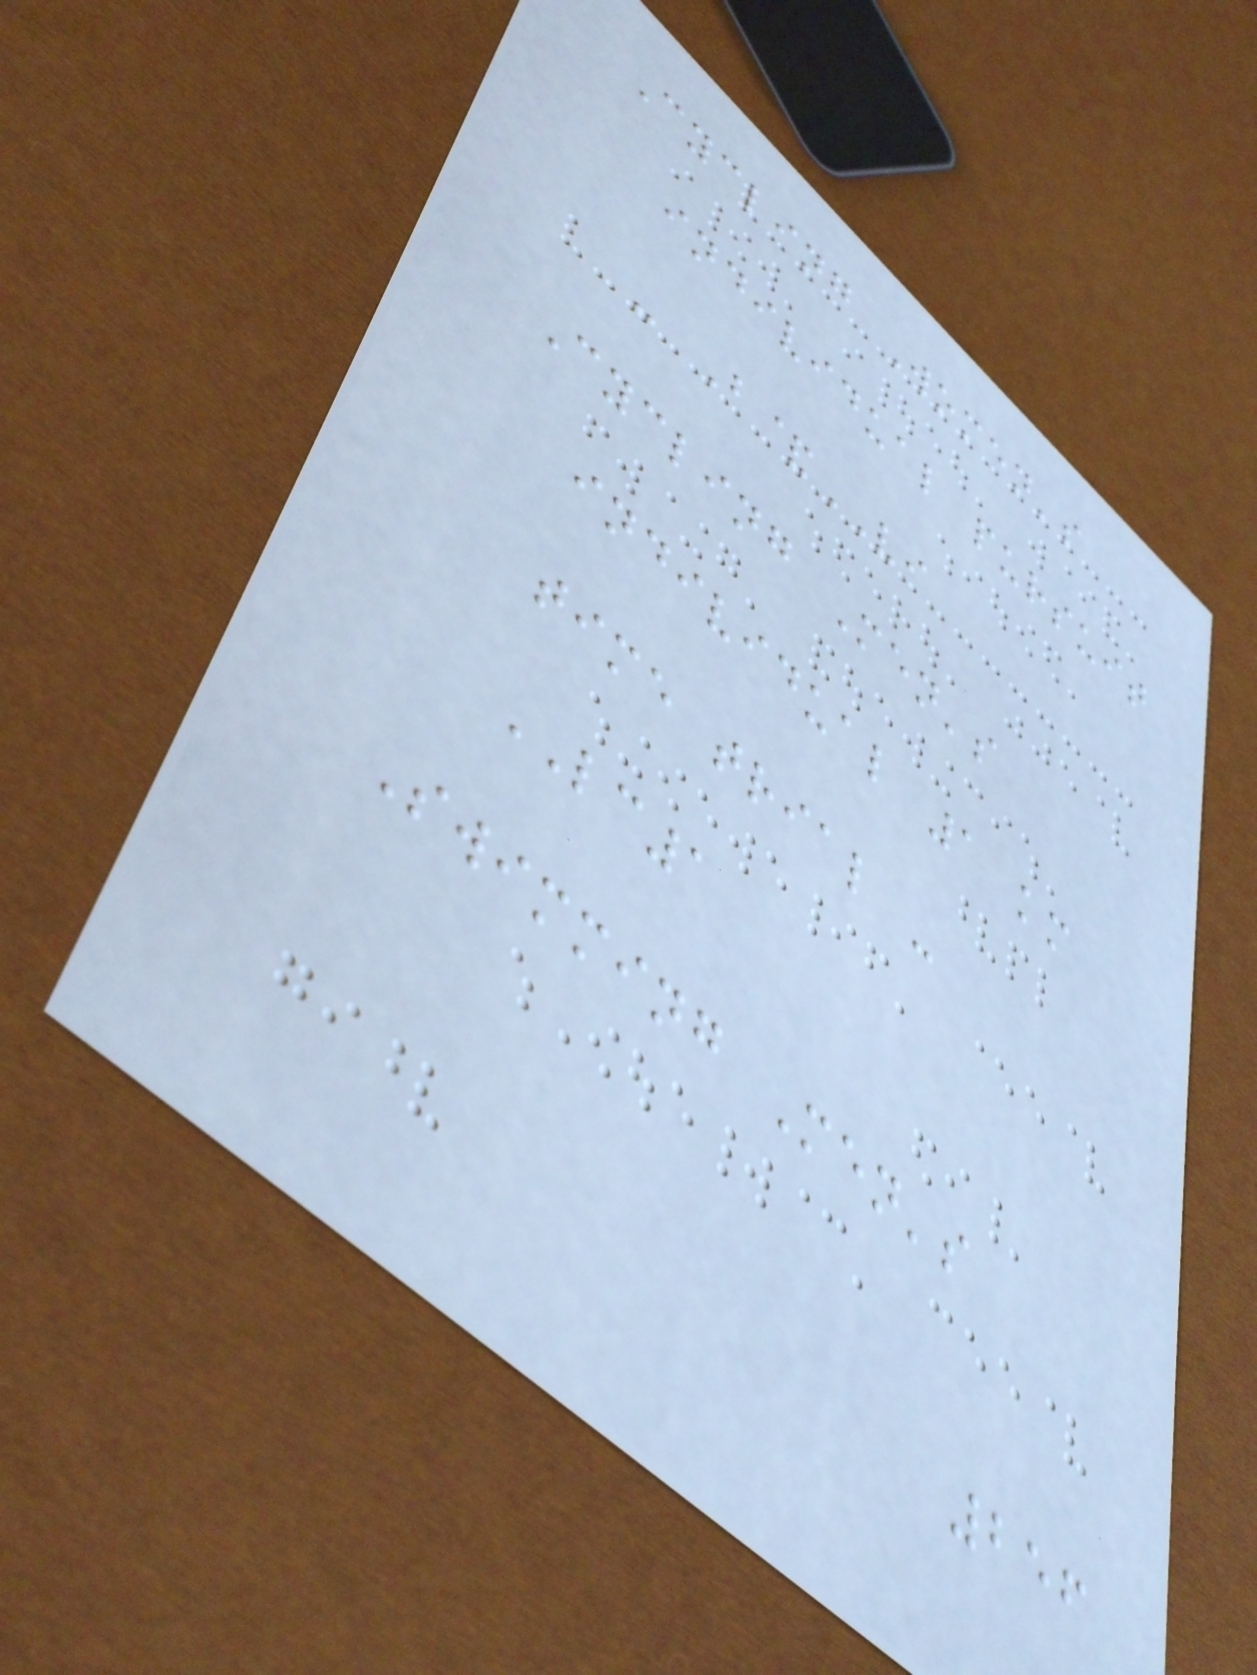Cycling Women's
individual pursuit
- B&VI
Cycling Men's
individual 1 km
time trial -
LC1
Swimming Men's
256
